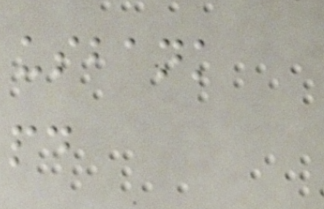usbank
pd
